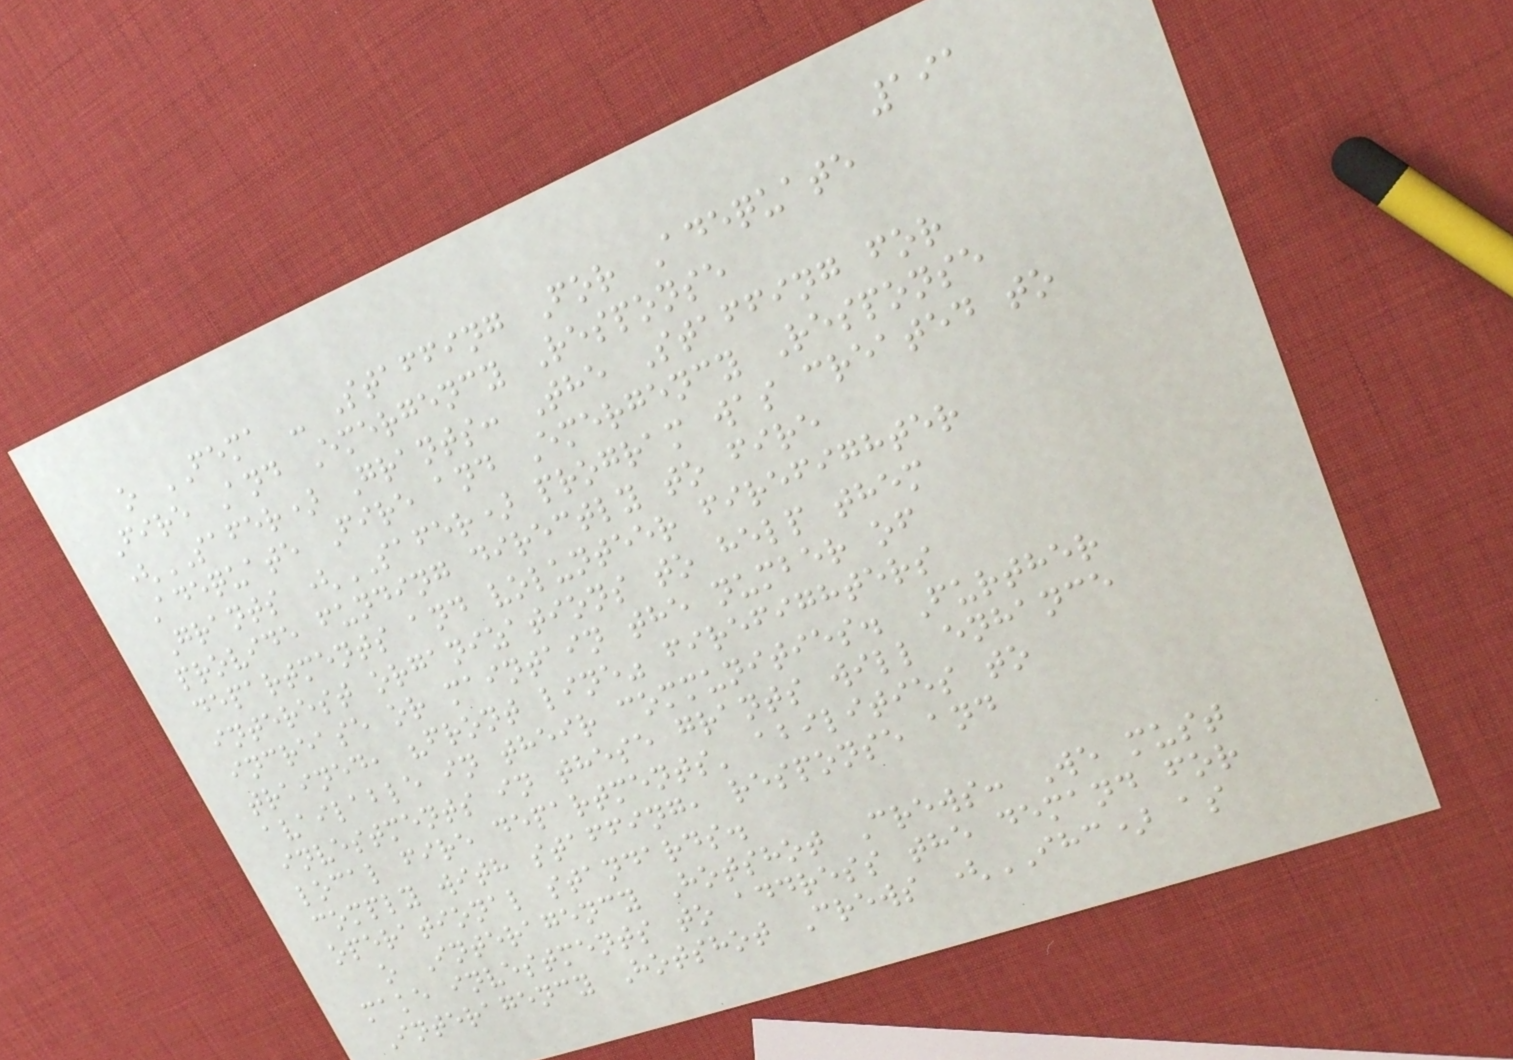191
o FEMA - Staffing For Adequate
Fire And Emergency Response
(SAFER) Grants: The Staffing for
Adequate Fire and Emergency Response
Grants (SAFER) program was created to
provide funding directly to fire
departments and volunteer firefighter
interest organizations to help them
increase or maintain the number of
trained, "front line" firefighters
available in their communities. Further
investments in these grants will enhance
local fire departments' abilities to
comply with staffing, response and
operational standards.
o Interagency Hotshot Crews: We must
make investments to address the demand for
Interagency Hotshot Crews (IHC) as
